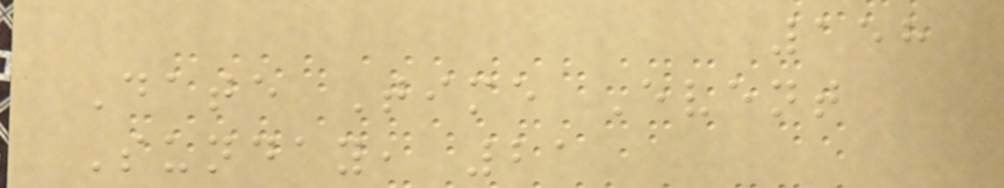158
Date Time Event
Sunday, 21
